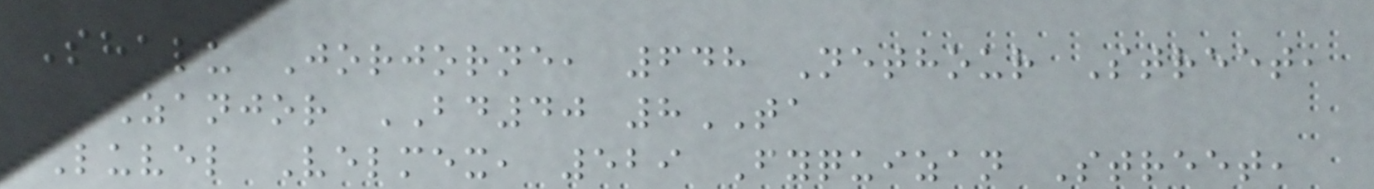Shalu Jorjorne, 648 Nethour Street,
Zanjor BD40 8TA
Luvel Velmex, 529 Fyquizan Street,
